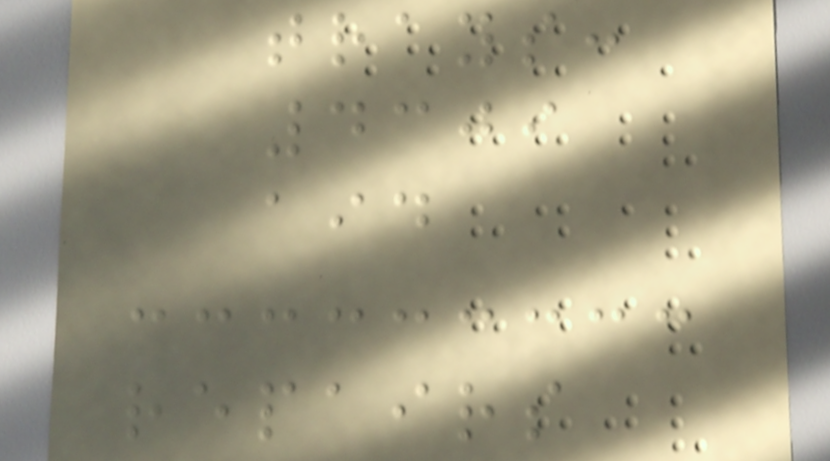trays:
4309
aid
repairs
